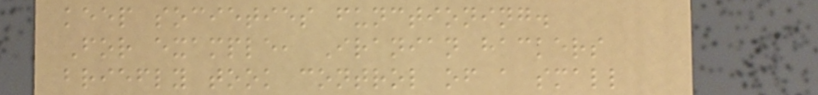keep societies functioning.
For example, Iranian hackers
briefly took control of a small
